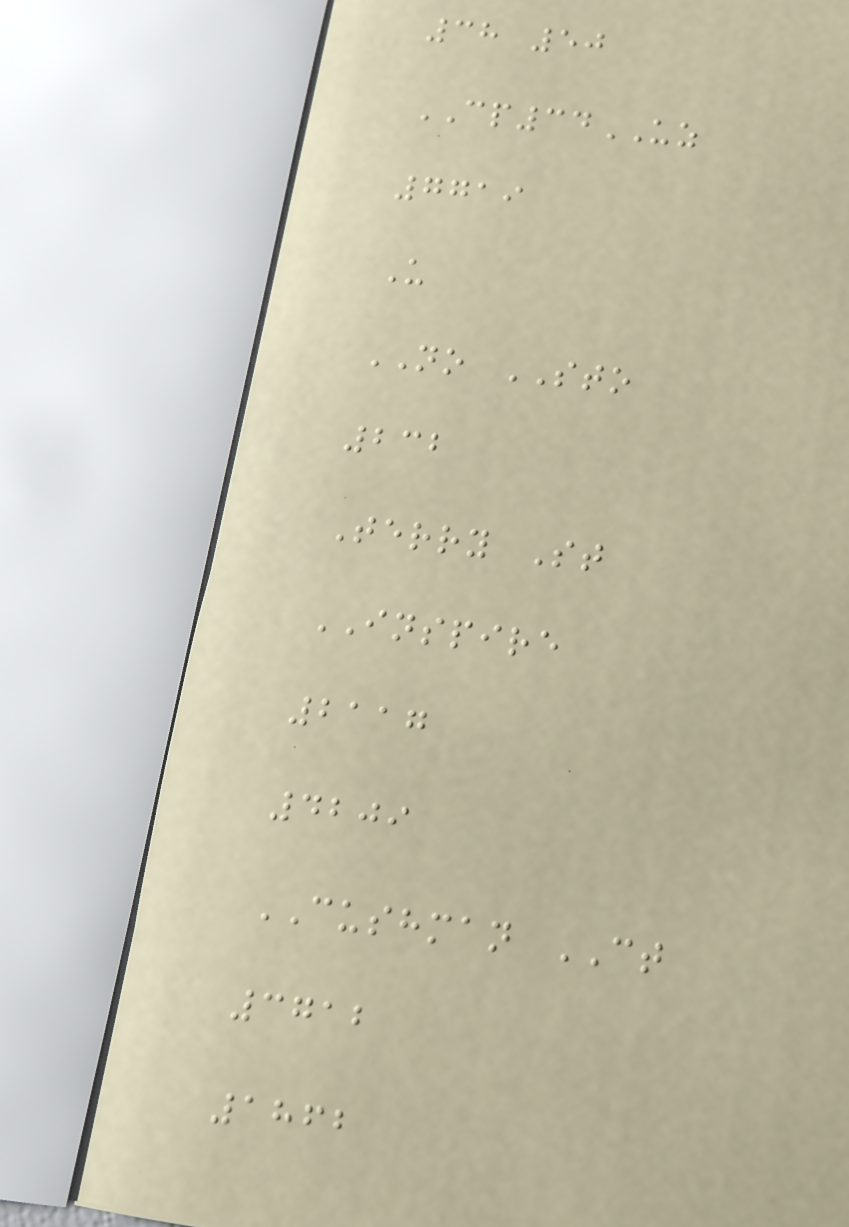38 50
CP34UZ
7719
U
NO STO
232
Terry St
INSPIRE
2117
4209
CUSHMAN CT
3712
1862
